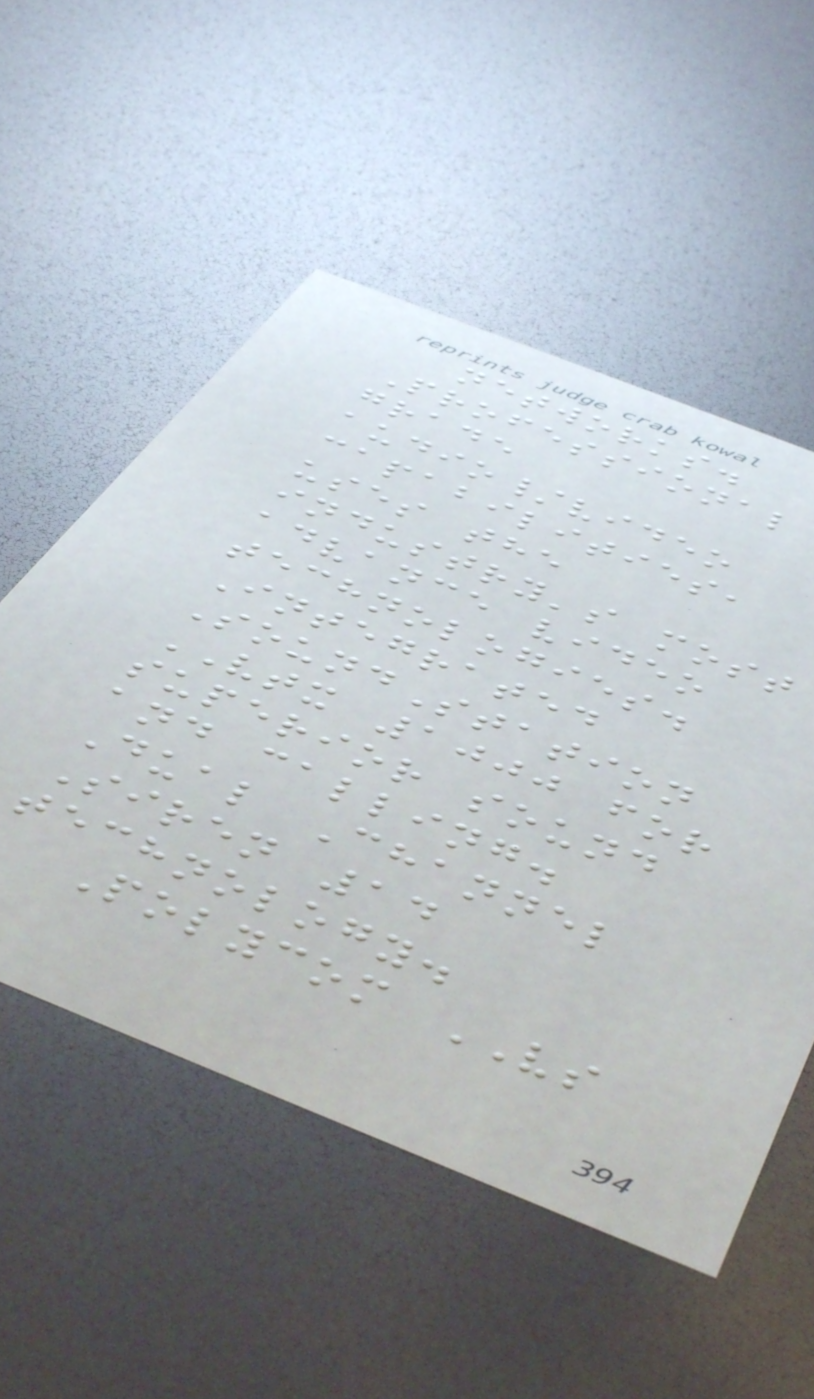networks.
Professional
grade
audio/video
capabilities,
uses the
industry's most
advance video
technologies.
Integrated
SoundStation
VTX 1000 for
superior sound
and calling.
Dual Channel
Siren 14
technology.
Polycom VS
